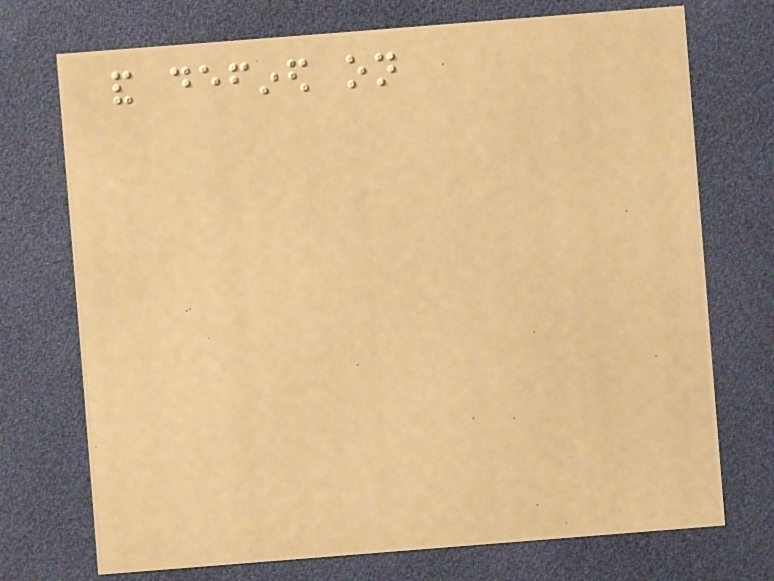and defined on
